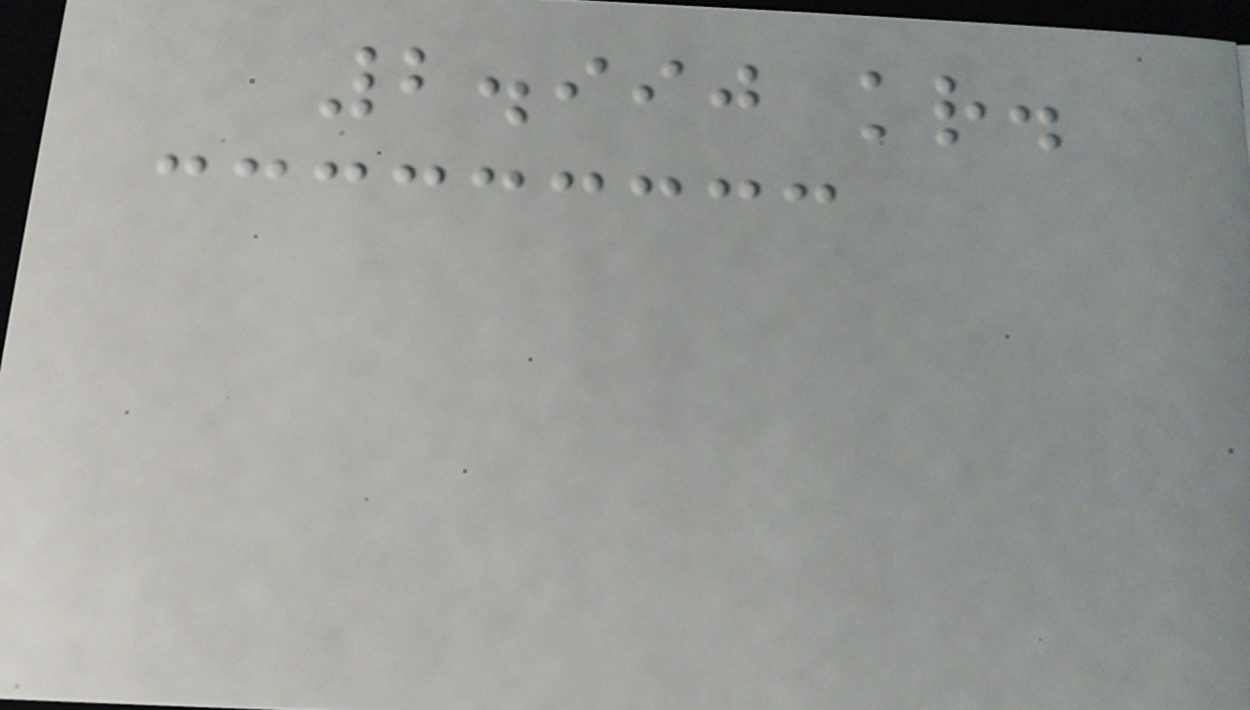2.990 kr.
